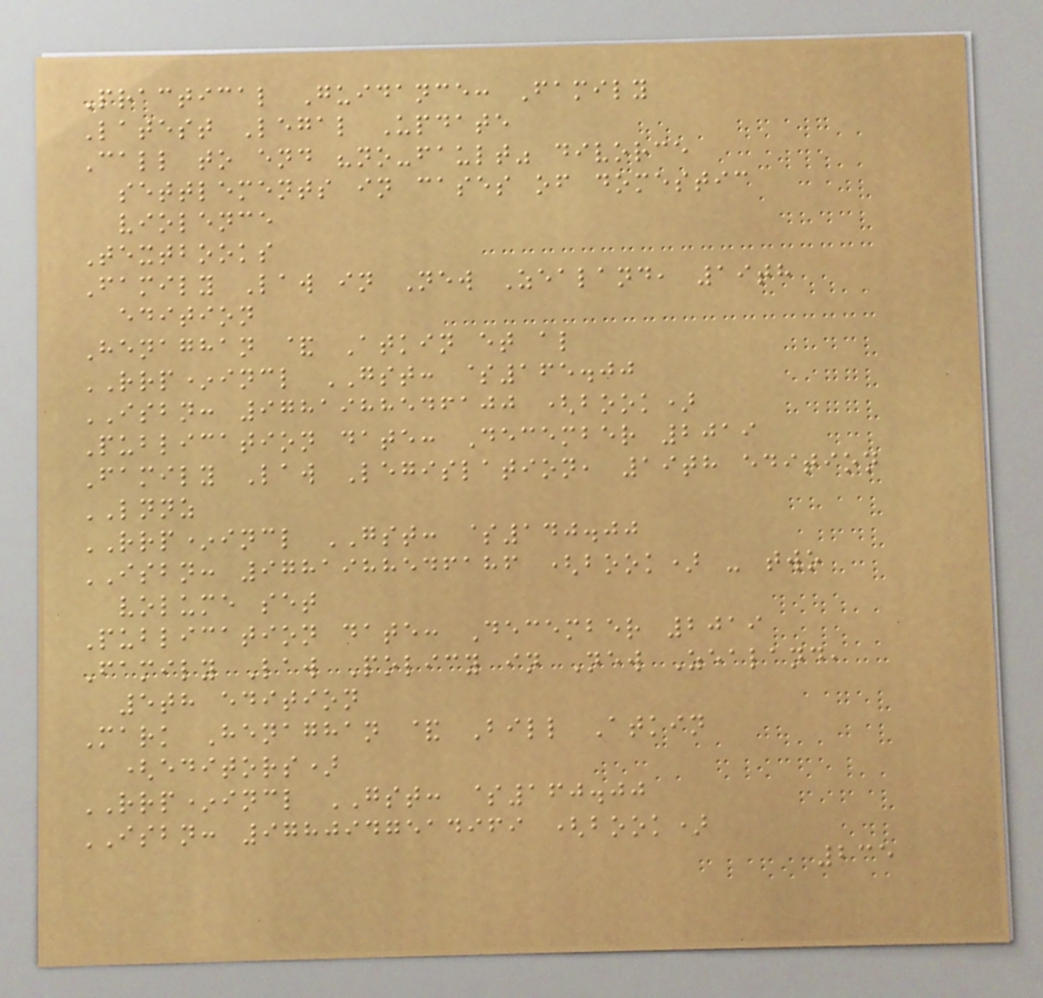Practical Guidance: Family
Latest Legal Update
Call to end "no-fault" divorce
settlements in cases of domestic
violence
Textbooks
Family Law in New Zealand, 19th
edition
Henaghan & Atkin et al
RRP*incl GST: $165.00
ISBN: 9781988546100 (book)
Publication date: December 2019
Family Law Legislation, 19th edition
LNNZ
RRP*incl GST: $140.00
ISBN: 9781988546186 (book) - two
volume set
Publication date: December 2019
Family Law Policy in New Zealand,
5th edition
Mark Henaghan & Bill Atkin
(editors)
RRP*incl GST: $160.00
ISBN: 9780947514969 (book)
235
